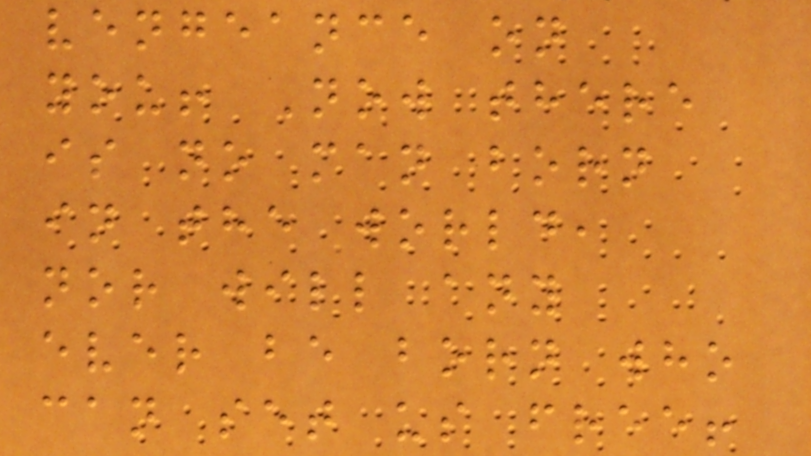vengeance on
you! Now there
is no man born
in the world,
nor will any
ever be born who
can set us free!
